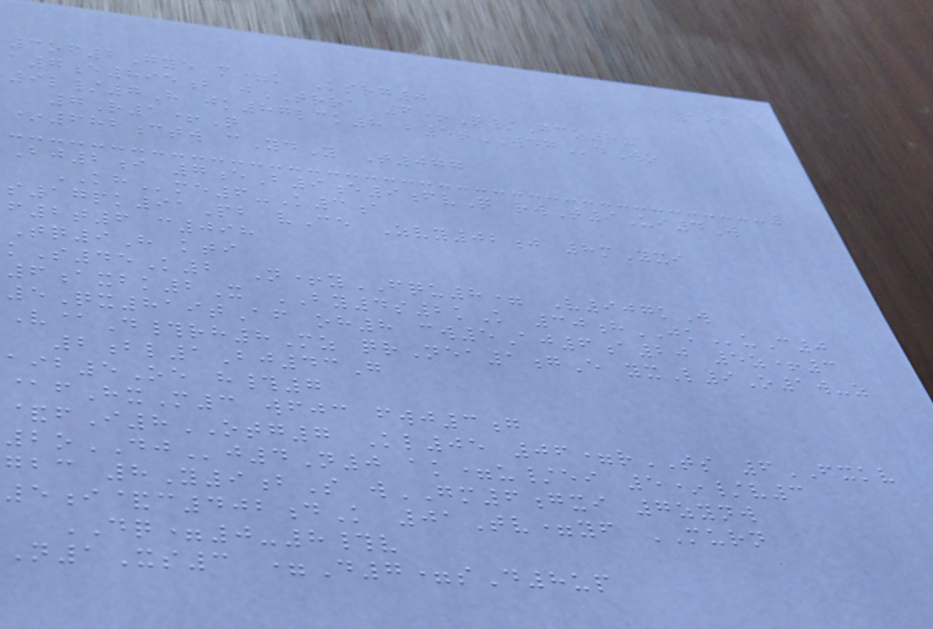196
3of2Gye m=k Ksrg0
a7e895b jTRRA 6+Q/Gco8-
9l/7H jk87lck8 b5tWDGdWo
7R1+Q
*682ctw cYdY T077
Bj2i 7eB9e9fvQ rwT9Ui4W
KHme6-K3a
s17pk91Pb vCe Zvy02j 8mYxi
f2t6 c098
Tq9H kti
kS45K2 N+yFQU8= V907kW
6axbk2X BY4s2kK 30hJKuC0
5Qx819tAf oh8 cw5Aj6a20 5z+3
V@D#rh8Mz qrNea1gE yxL9O1w-z
2bl1Bj43G
aib5Oe h#7
@fHxM3 wfjc fwj3g
&fI8OTG7 Kl05 06=rTS 6FXKV
2oDJj4N0 ak=u/ei 5*/v3
gbc 8Y9bS wGM6gxi 7zynw
5i&c402dK 01Tv=yf MURN
DQ=0-8#v
N1Xs3 =D7=sD8up
